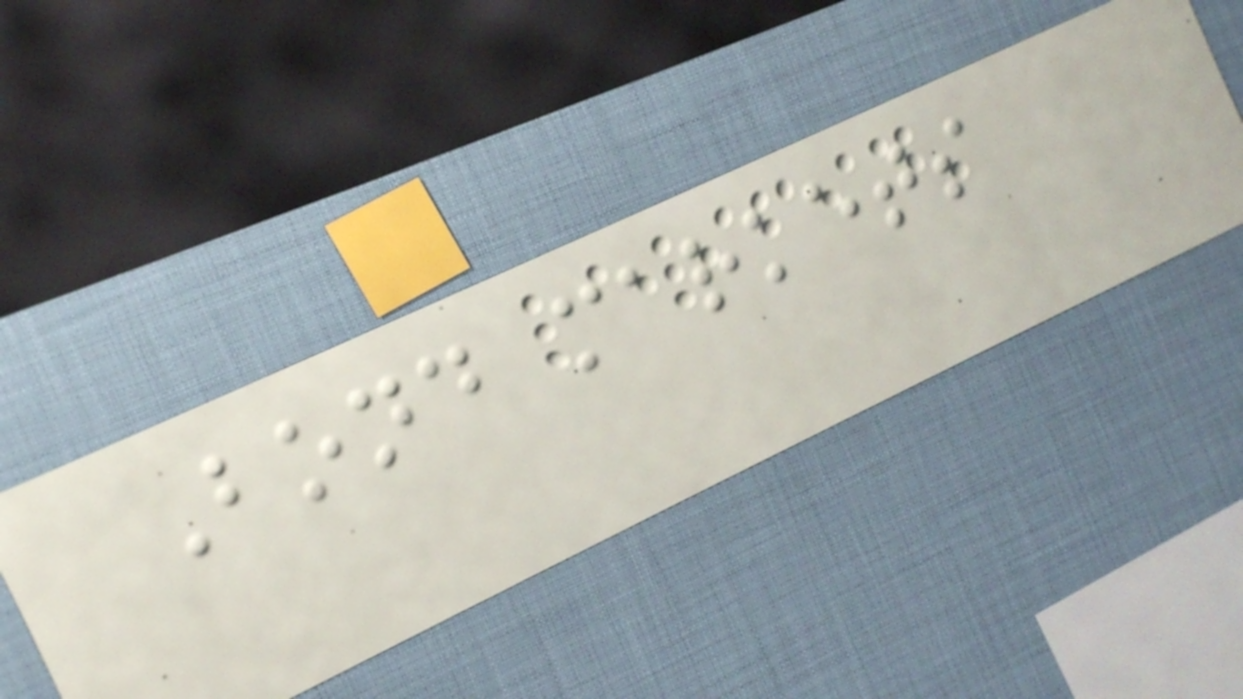Bond markets
